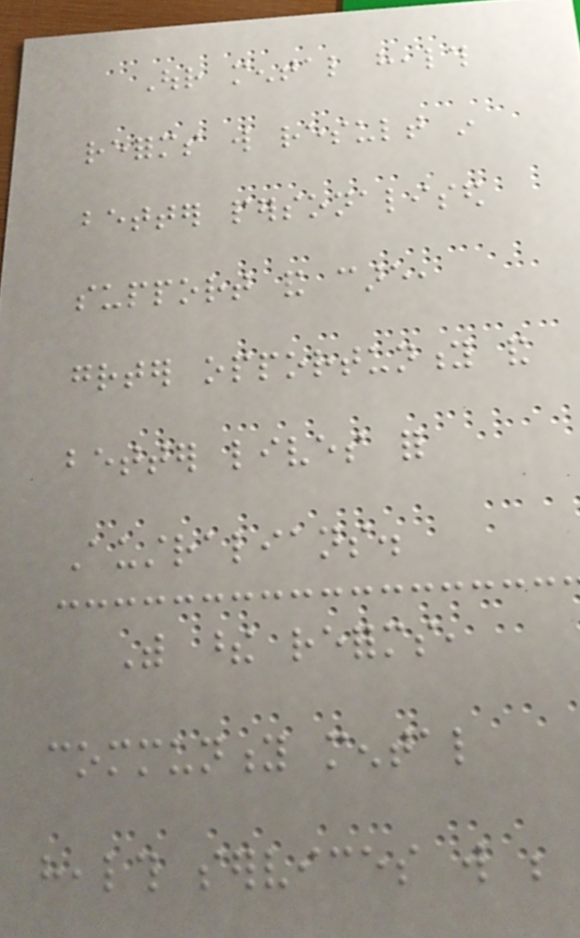Our mental health
reforms will result in
better personalised
support and care,
greater opportunity and
better lives for
Australians.
With these reforms,
community mental
health services will be
